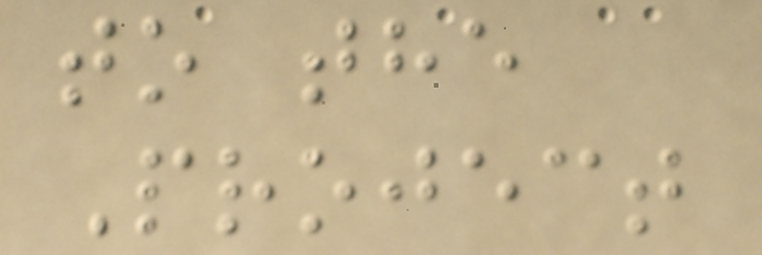to the
Project
